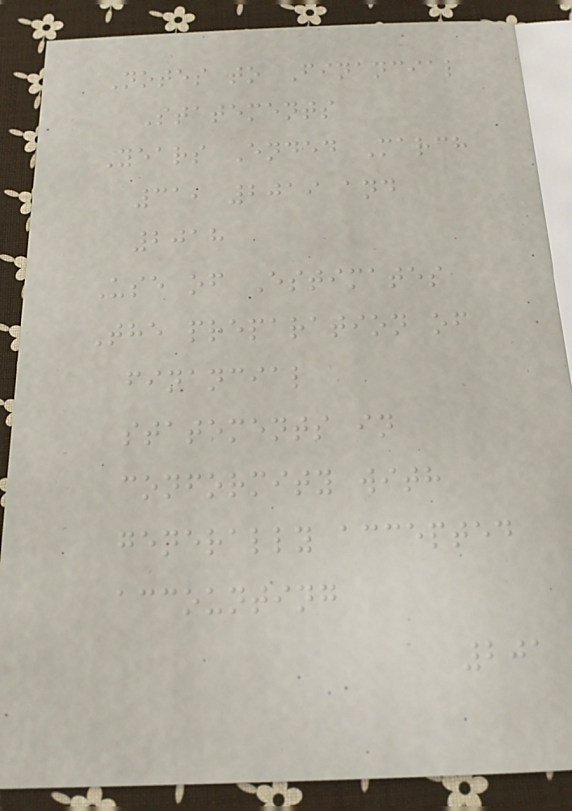Notes to Financial
Statements
Years Ended March
31, 2019 and
2018
Use of Estimates
The preparation of
financial
statements in
conformity with
generally accepted
accounting
201
